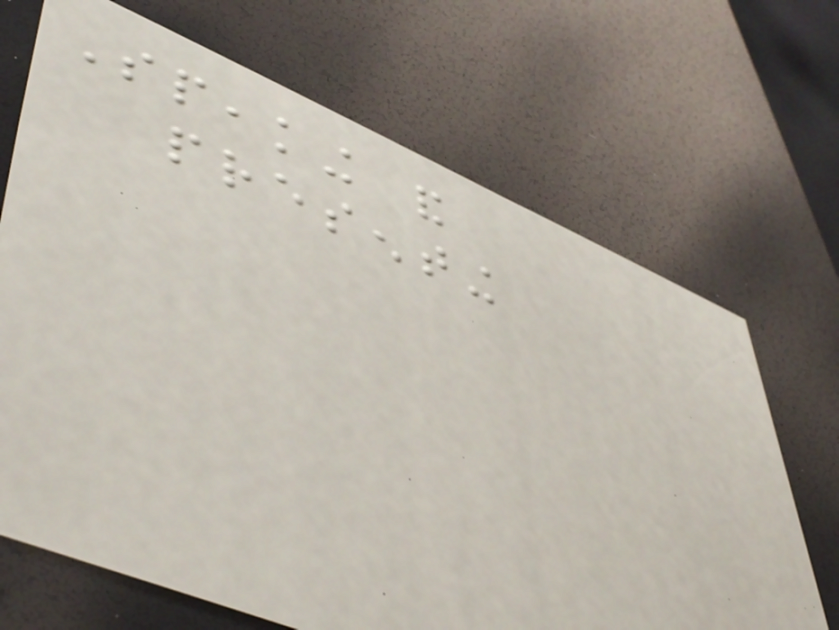Speaking and
presenting
